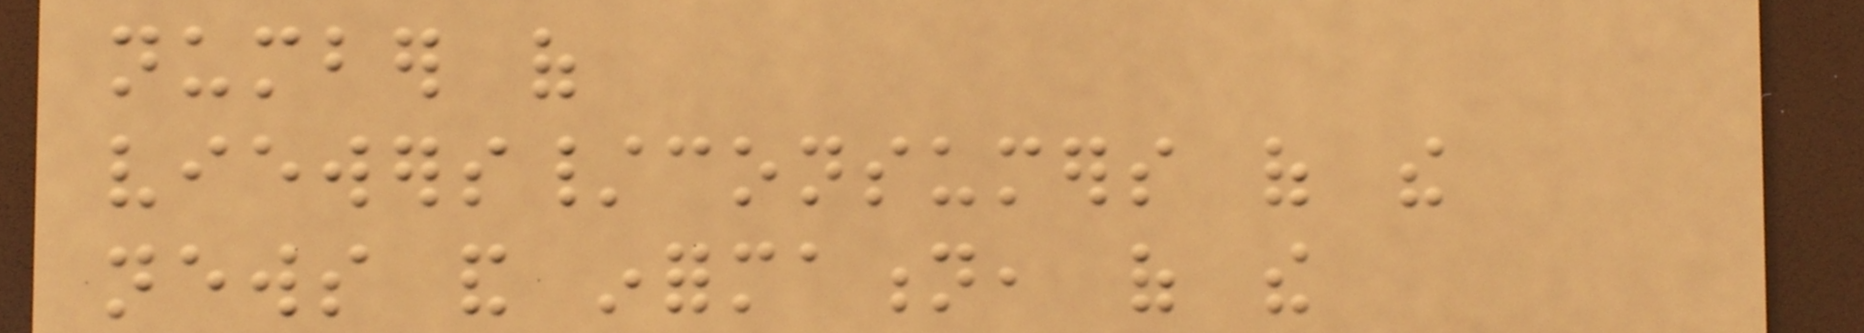number of
viewers/consumers of the
news and information, of the
